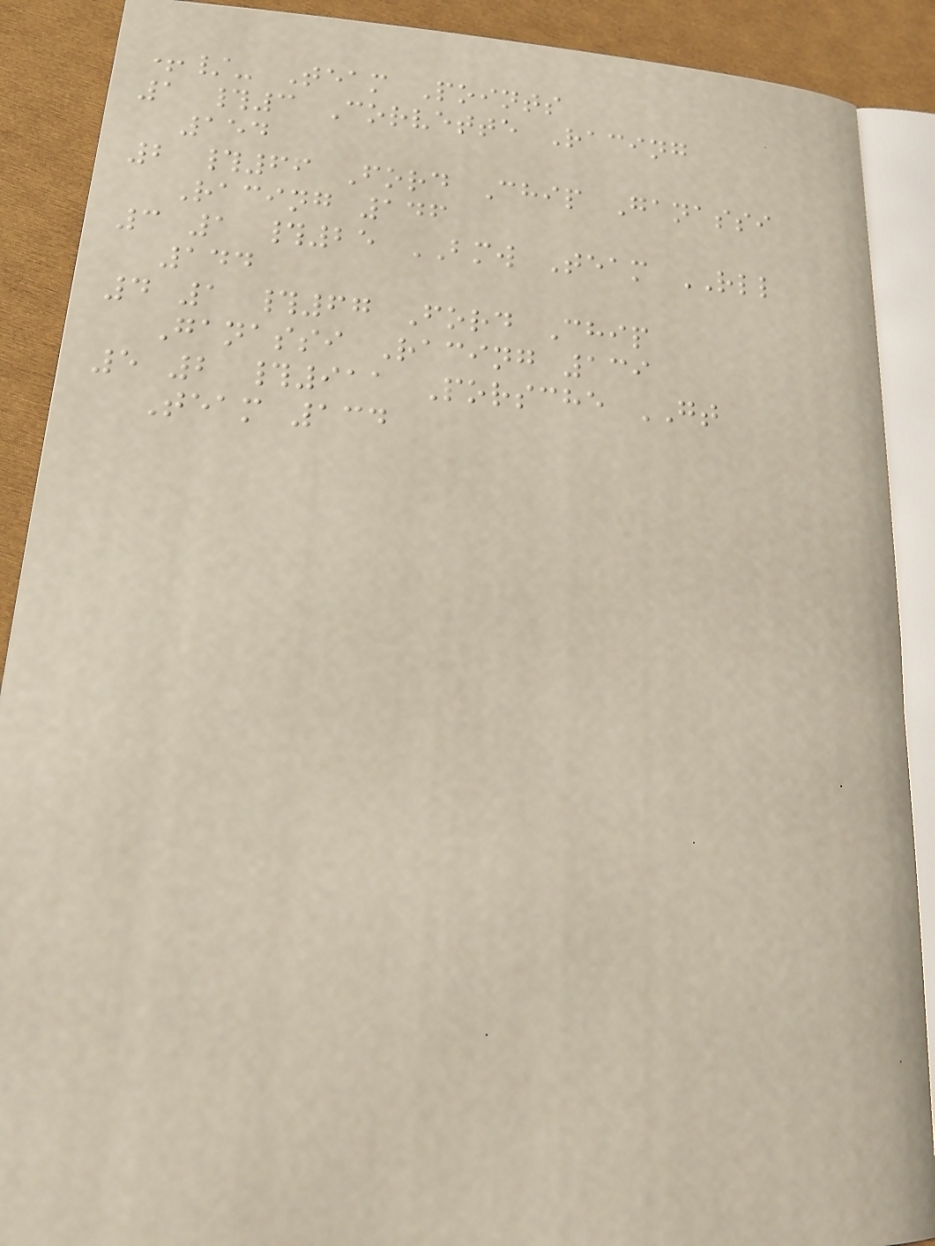+/- Team Points
1 #3 Corvette Racing
154
2 #66 Ford Chip Ganassi
Racing 146
3 1 #25 BMW Team RLL
144
4 1 #67 Ford Chip
Ganassi Racing 139
5 2 #911 Porsche GT
Team 134
